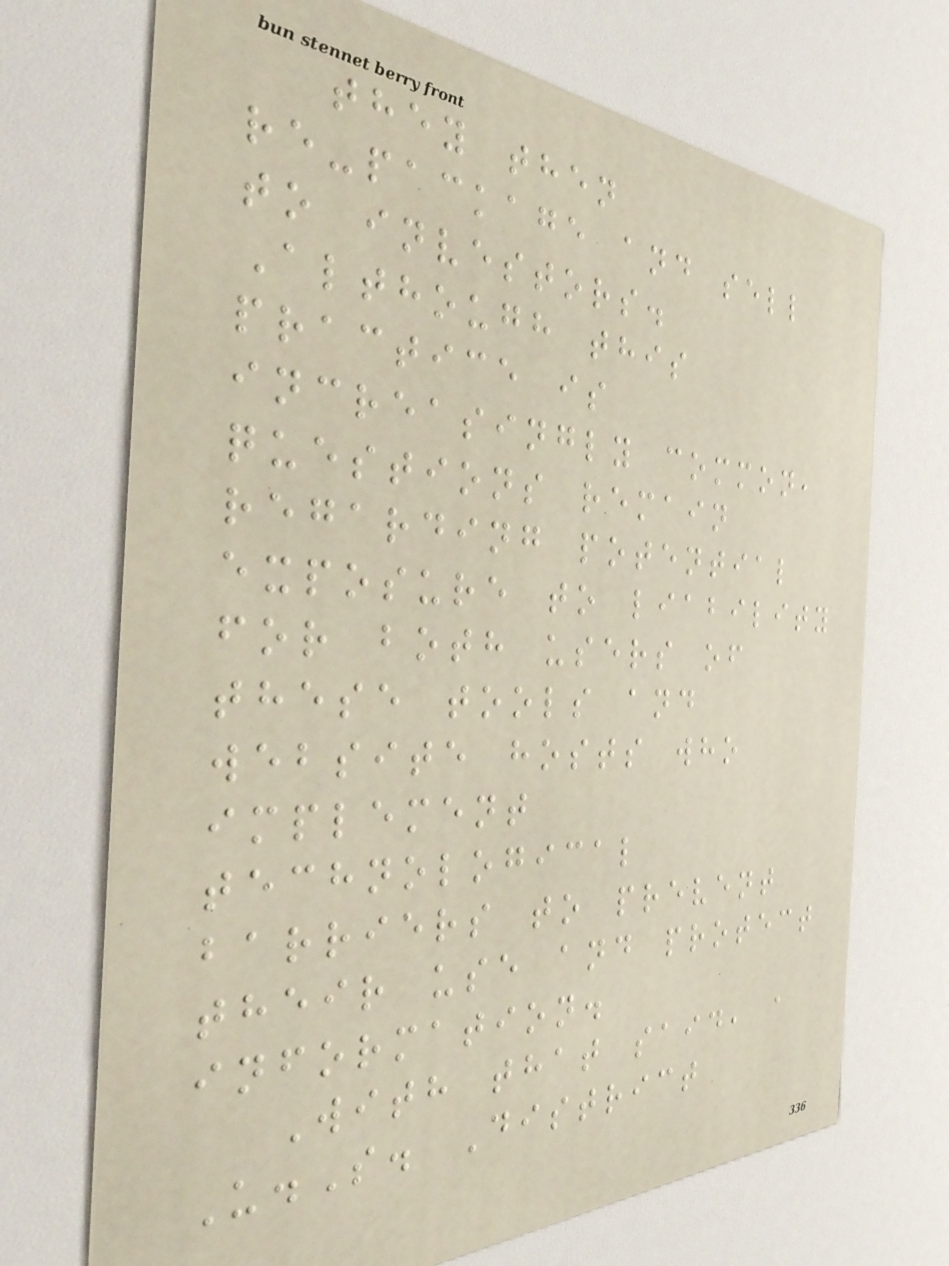they then
re-package and sell
to investors.
Although this
practice is
increasingly common,
questions remain
regarding potential
exposure to liability
for both users of
these tools and
website hosts who
implement
technological
barriers to prevent
their use and protect
information.
With that said, a
U.S. District
